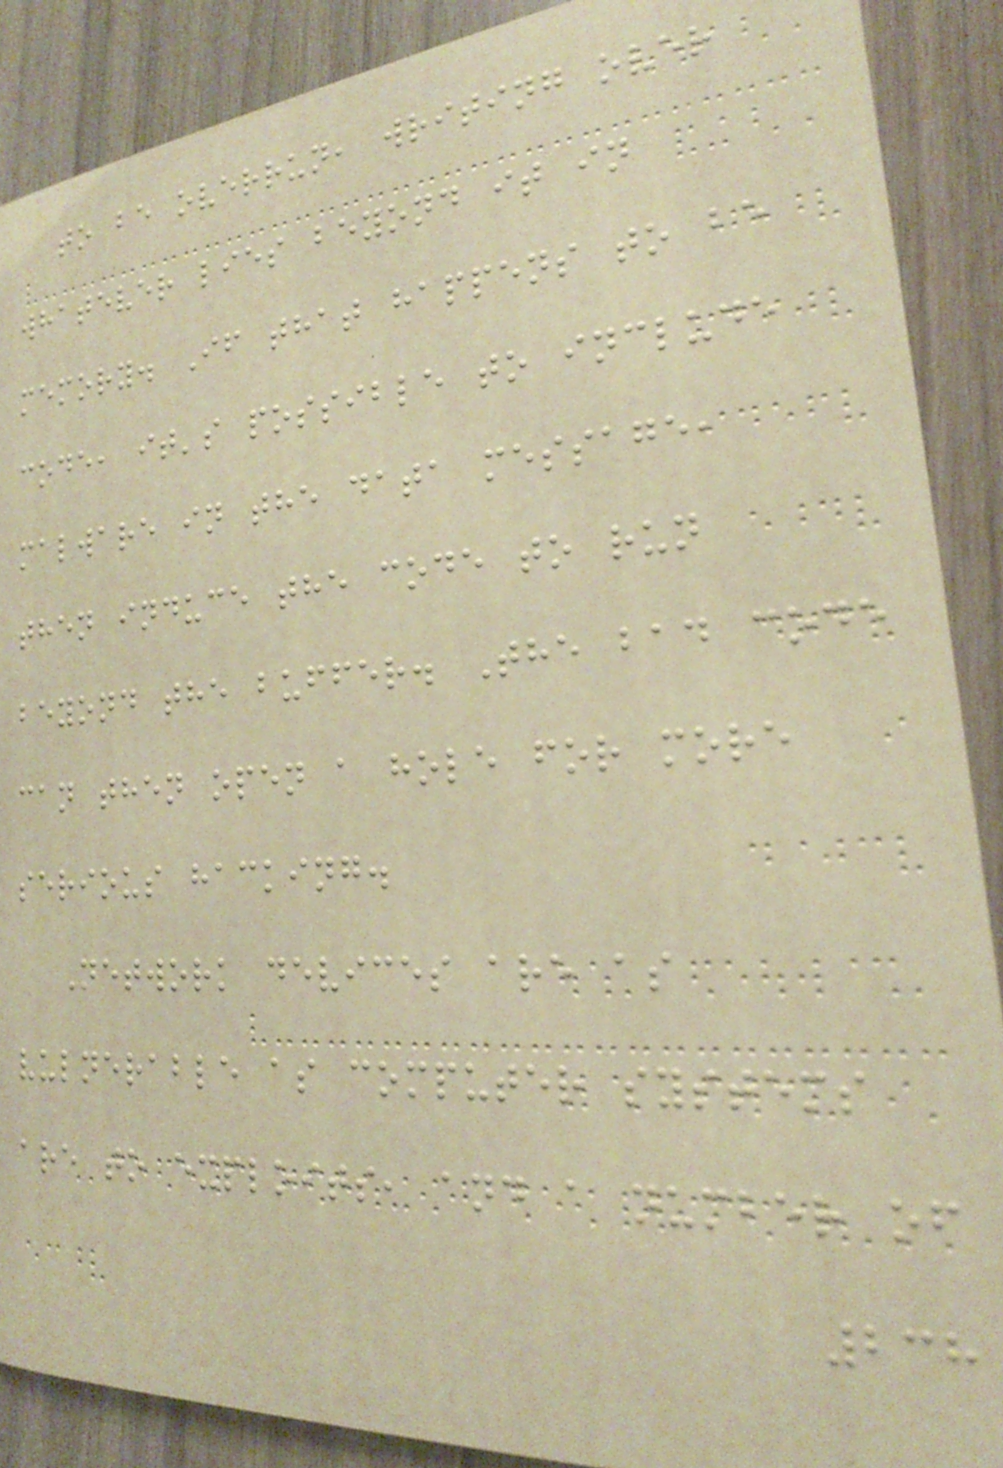to be overrun, writing over
whatever lies beyond it in
memory. If that happens to be
code, it's possible to include
malware in the data message,
then induce the code to run
beyond the buffer. The bad code
can then open a hole for more
serious hacking.
Network devices are as
vulnerable as computer systems
are to exploits, and a number of
238
